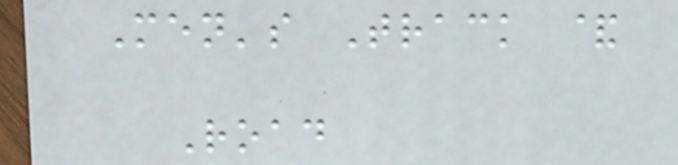Men's Track &
Road
